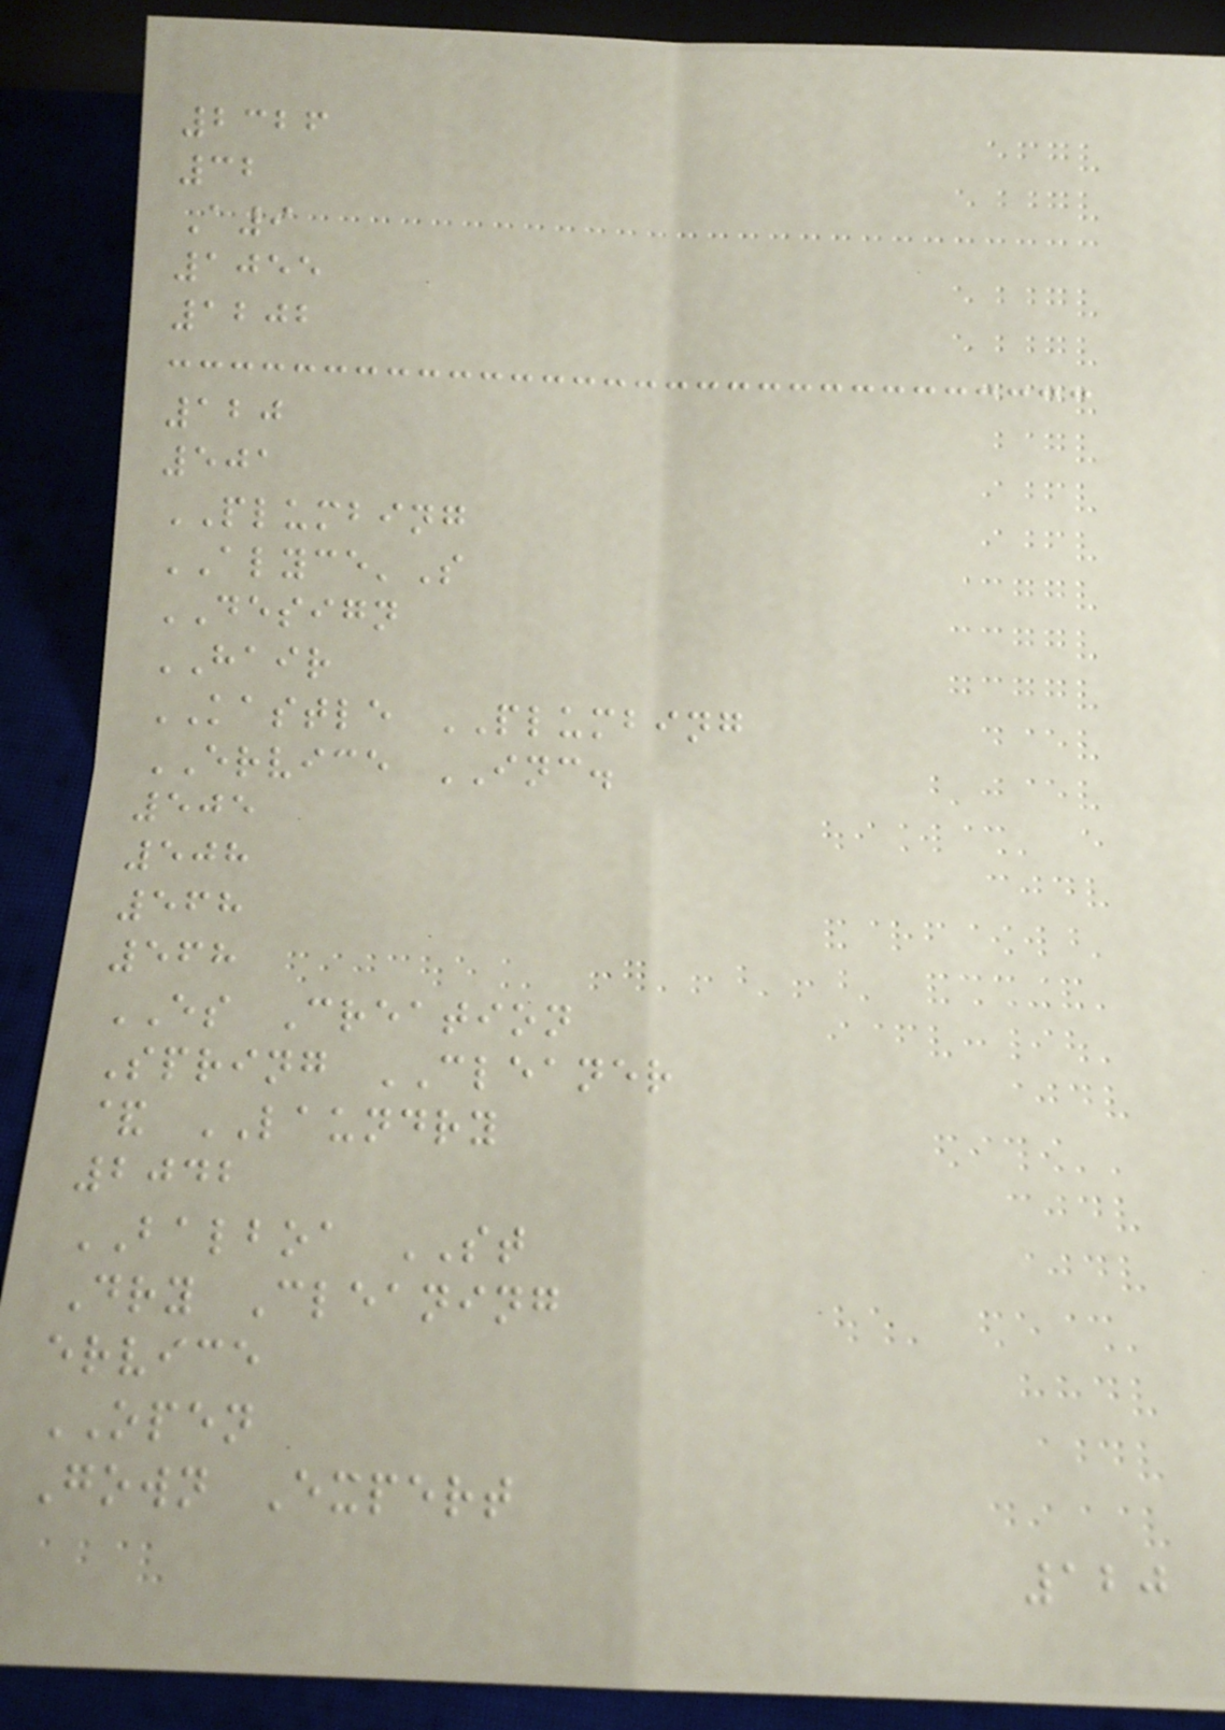2326
32
A9
1055
1202
120
501
PLUMBING
ALYCE'S
DESIGN
HAIR
KASTLE PLUMBING
ERVICE INC.
505
508
568
568
ES Creation
Spring CLEANER
& LAUNDRY
2042
BALBOA ST
Dry Cleaning
ervice
OPEN
Gown Expert
120
